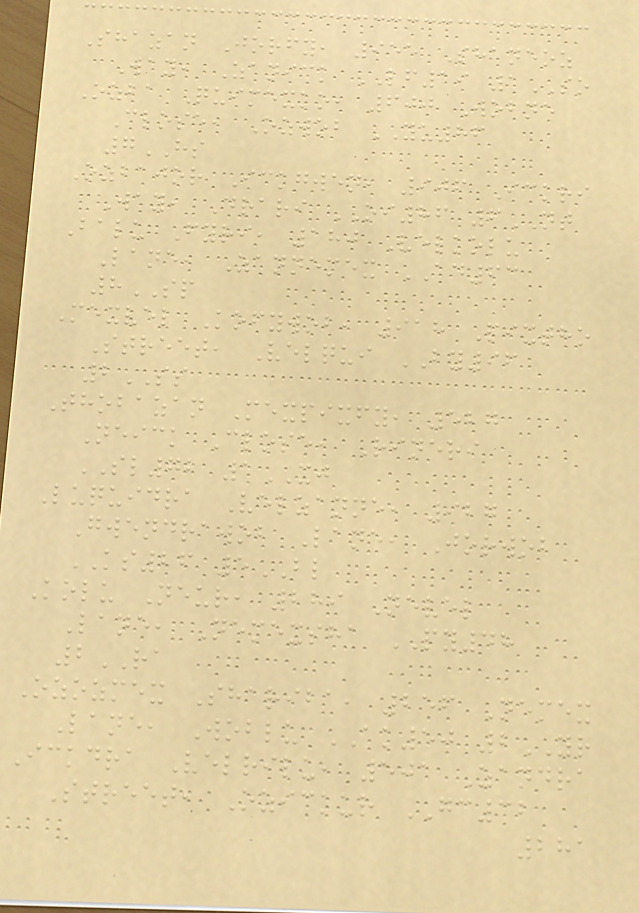Shazan Jorfy, 955 Shaneoz
Way, Zanick LF19 1SO
Ozba Quimexko, 600 Wobne
Close, Ozwob YU86
7HS
Ozbajor Ickgwen, 906 Ickri
Way, Drari OI86 6NT
Balu Fyri, 180 Velkolu
Lane, Zannemex AD63
8SP
Mexvel Kofywob, 918 Pixtho
Street, Velqui BY96
2SS
Thobazan Mexpixfy, 527
Neick Close, Rineri
SL72 1XJ
Luquidra Velzanne, 927
Gwendrawob Lane, Jorwob
KS26 5BL
Kolu Neur, 289 Nevel
Lane, Nemexsha PY48
2RA
Ozozmex Shariba, 256 Nemex
Lane, Woblu AK50 2YR
Ickdra Velrilu, 501 Zandra
Street, Ozickur GC32
281
